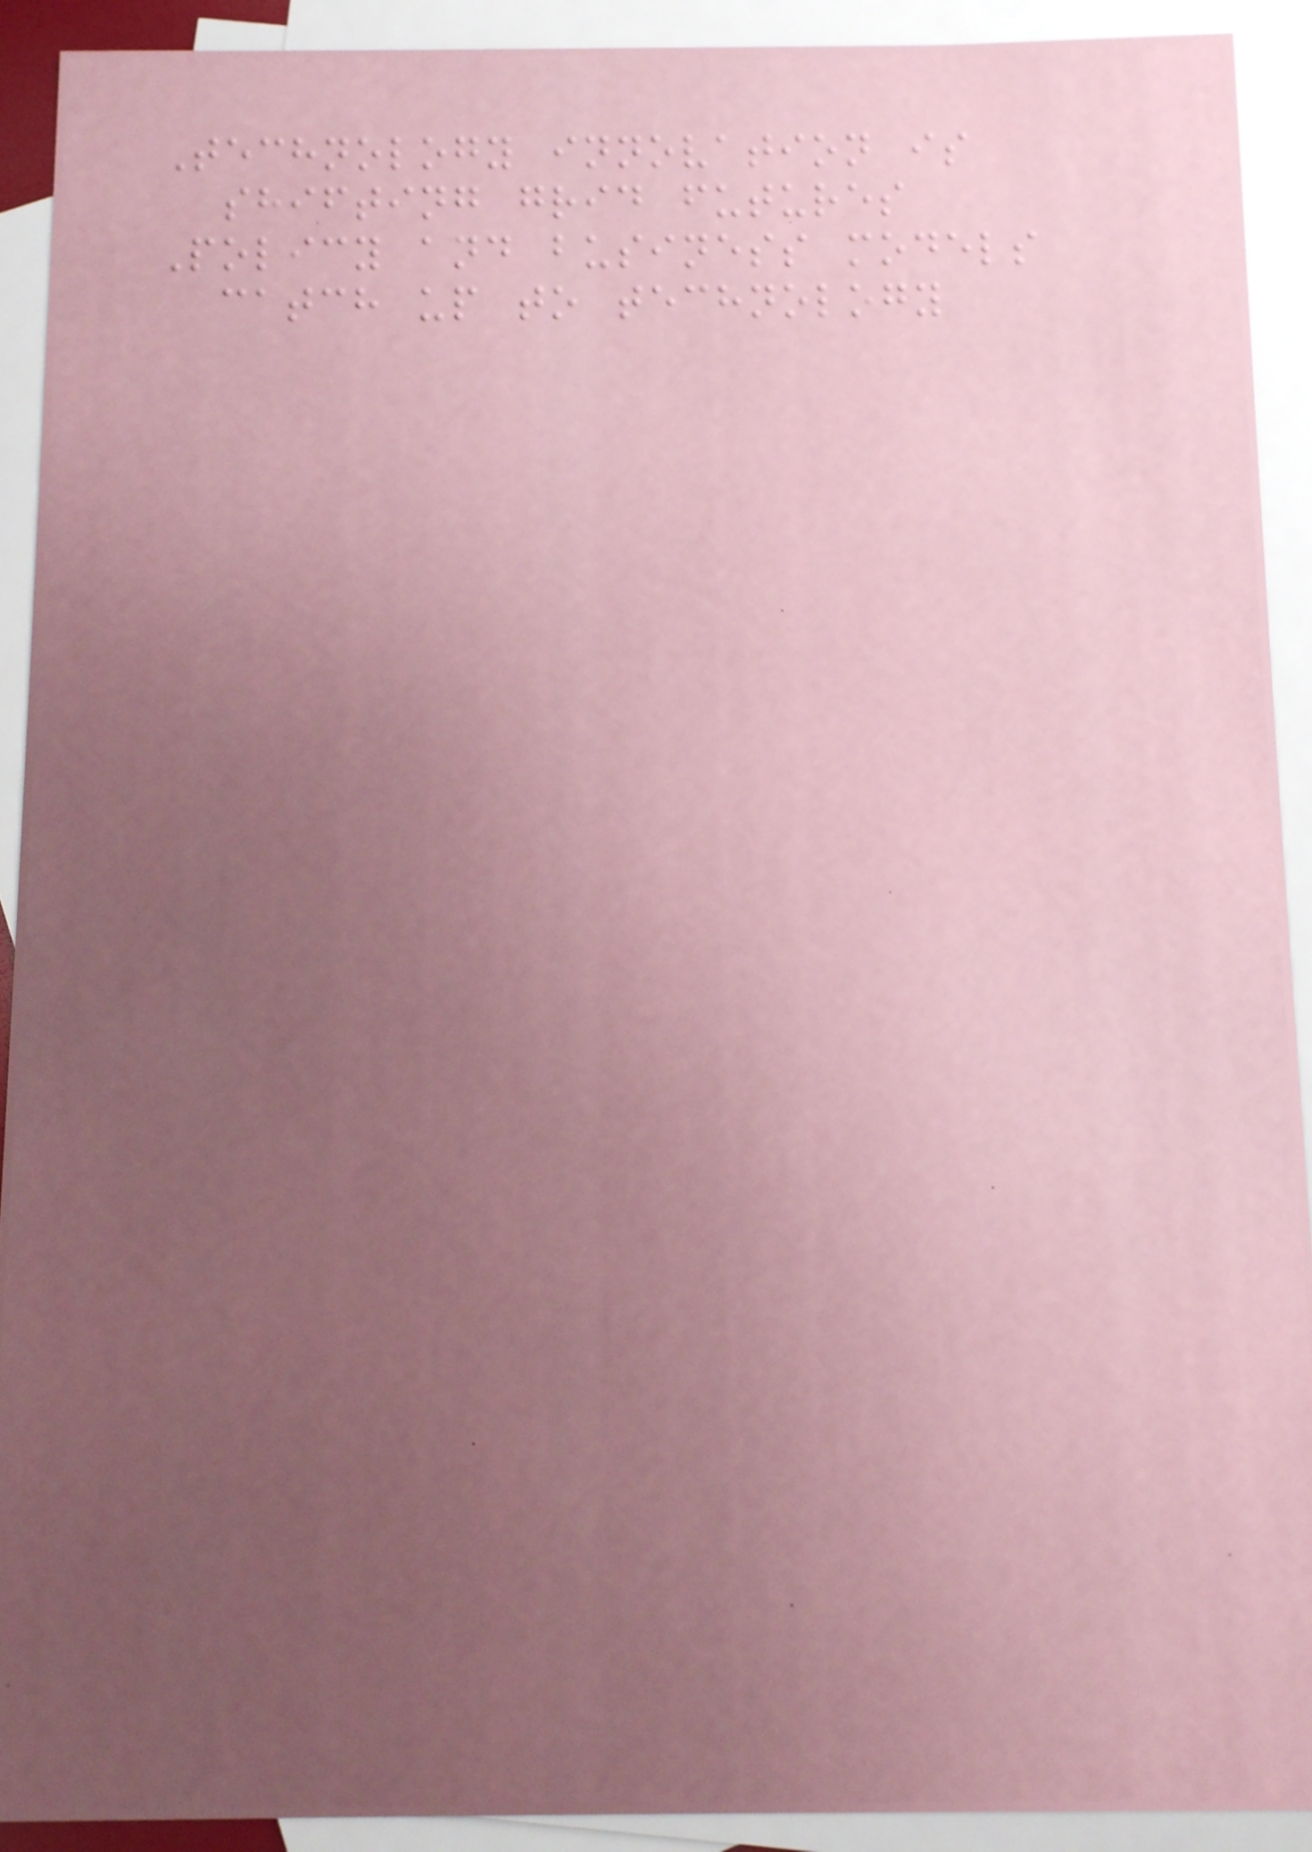Technology innovation is
shifting grid futures
Policy and business models
catch up to technology
